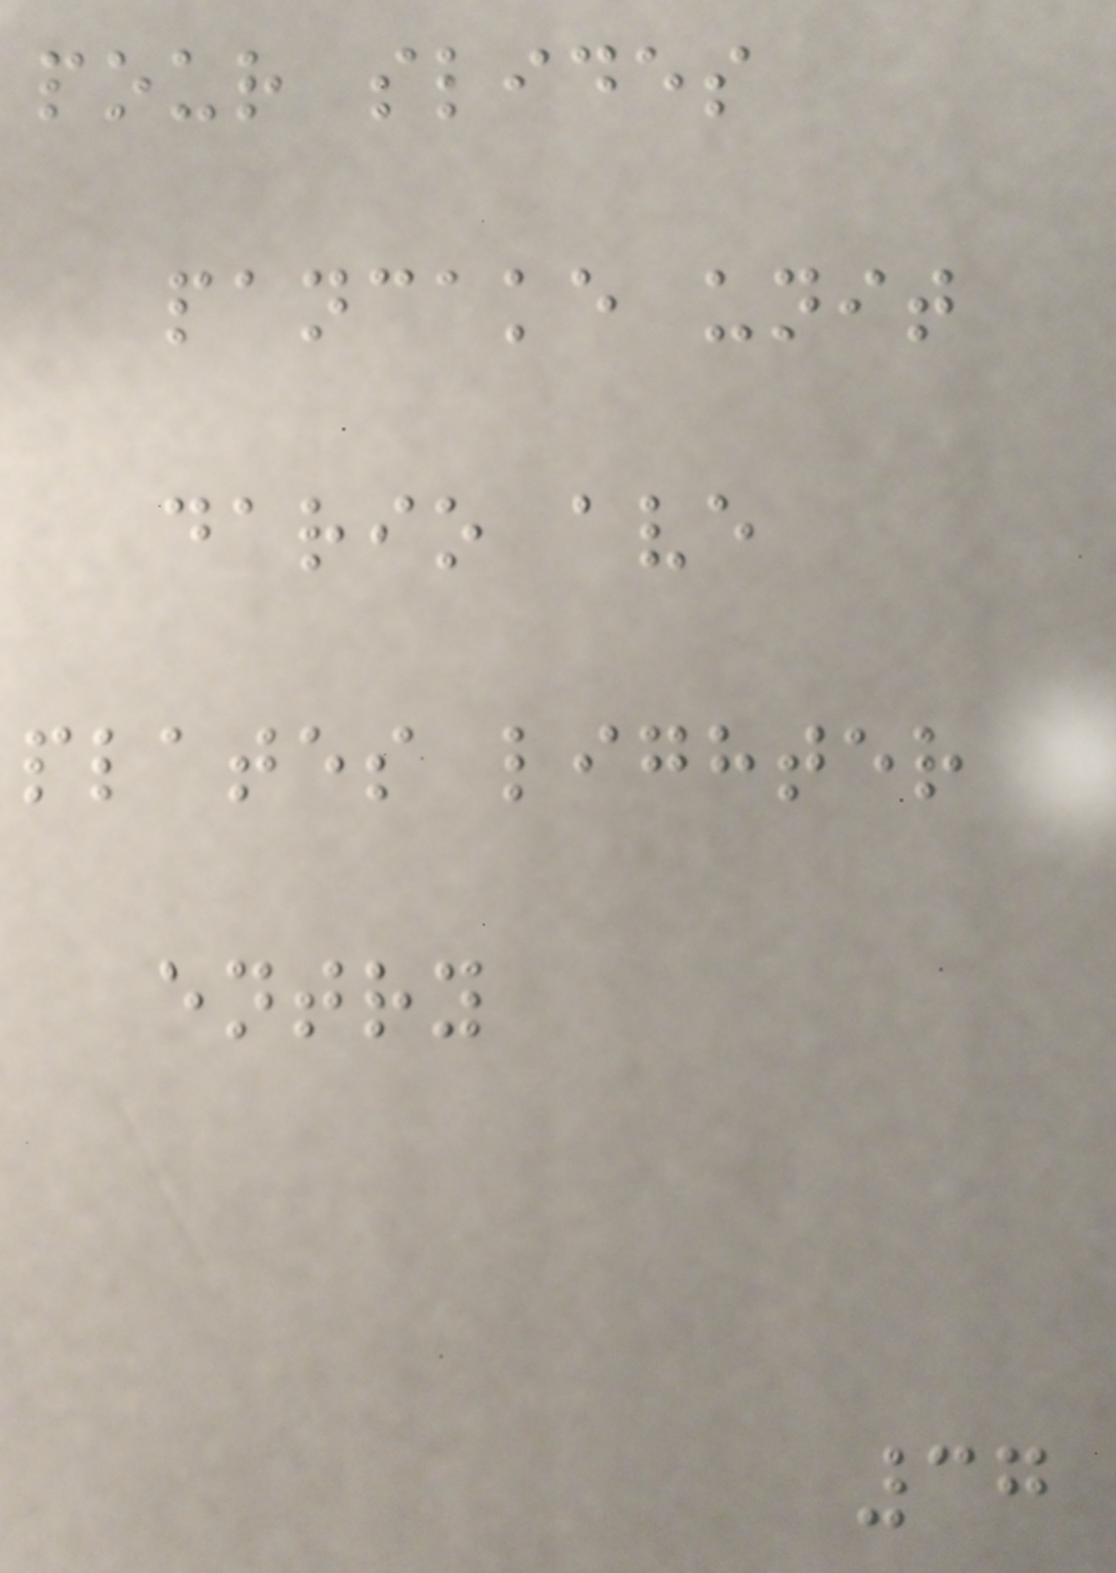pour slides
pancake unit
dario ave
plates lighter
entry
37
